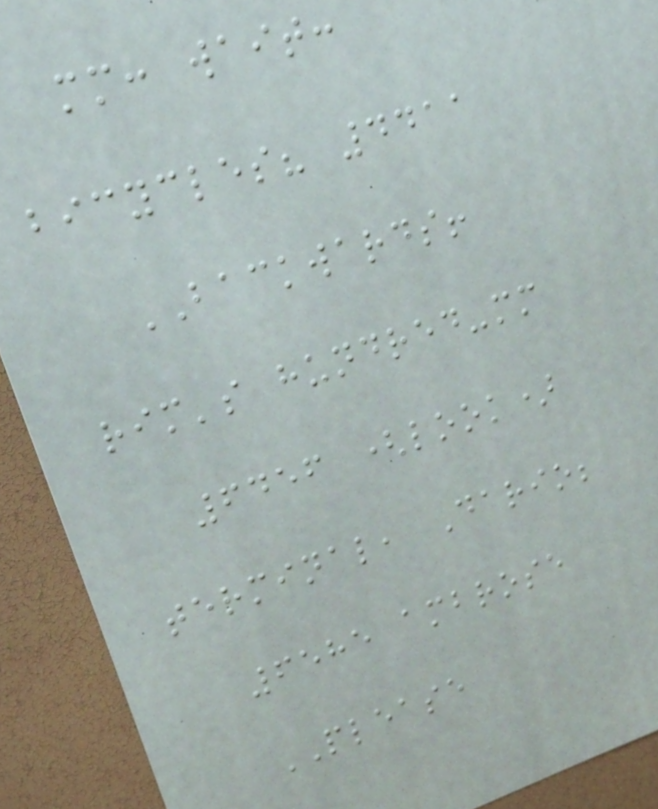mm: wait:
bicycles? 4411
BACKWARDS!
rim's hundred-mm
6456 (look)
terminal, Dario;
6585 ambrose
PLEASE
